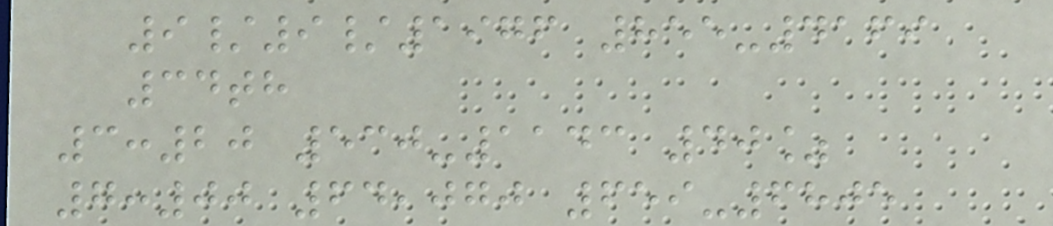9/9/1976 855-4169
34th
3:20 530-1143 40%
7:00 64,070 659-6805
